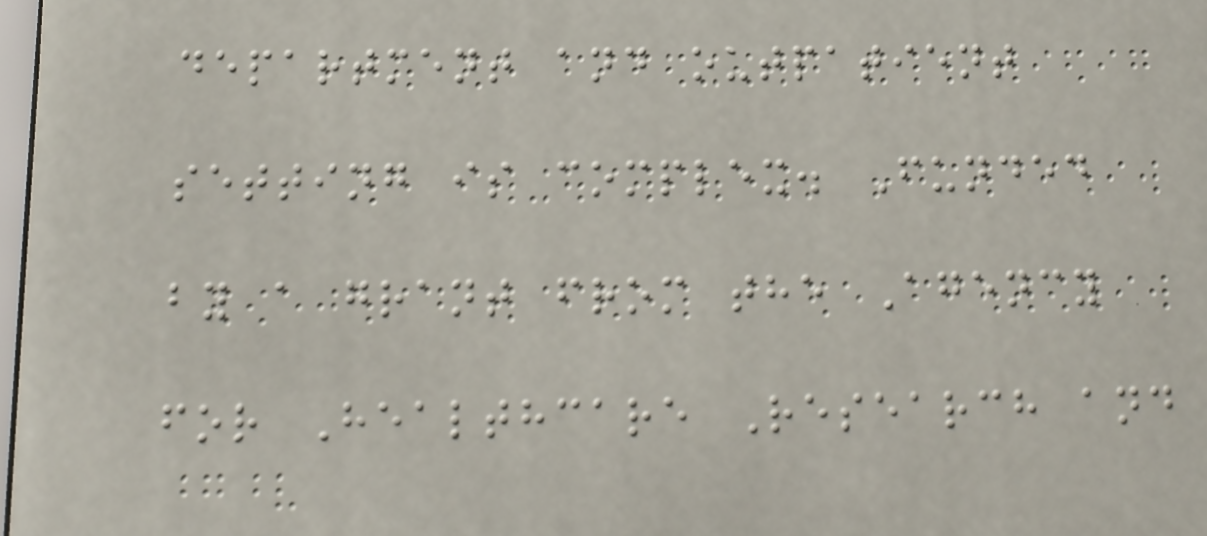department and outpatient
setting is complex. Funded
by a grant from the Agency
for Healthcare Research and
